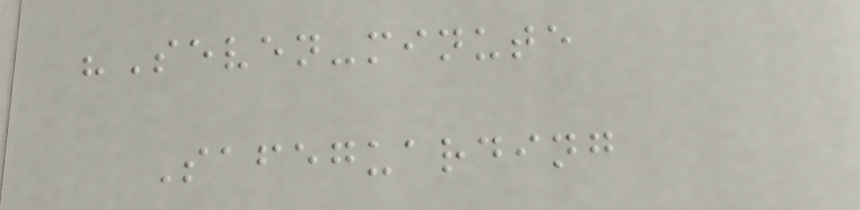"Seven-minute
Safeguarding
